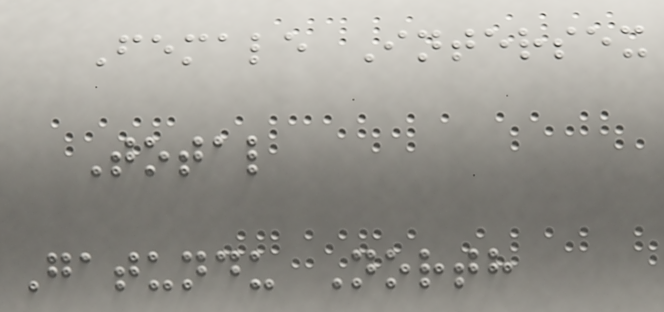Female Intersex
Total
Gatundu North
